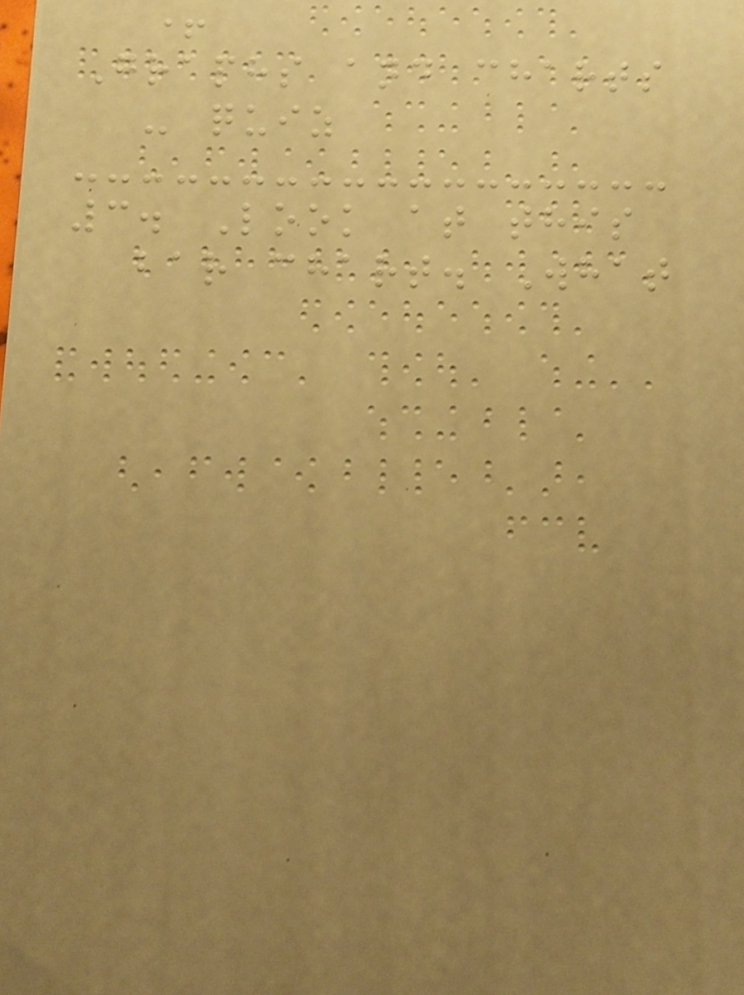+
Graphs and charts
- quiz
3. Look at this
bar chart. What
